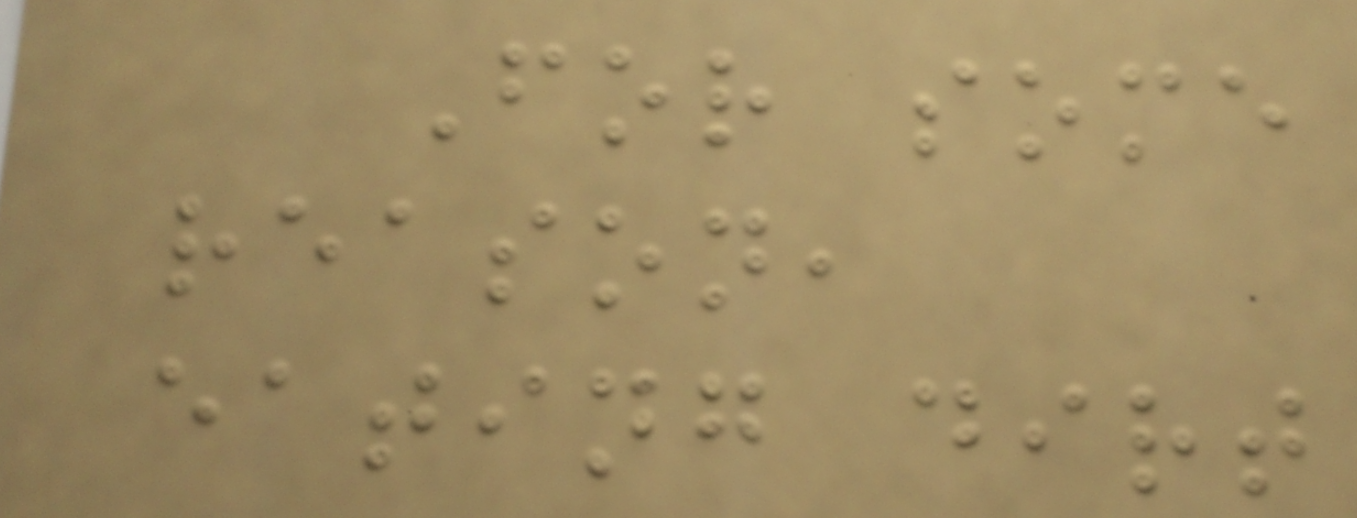For some
reason,
eating dirt
